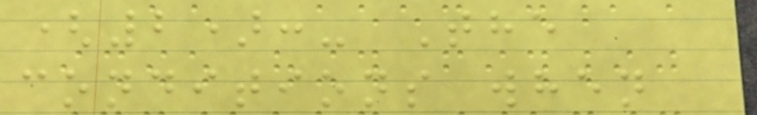(2):- The
conditions when
